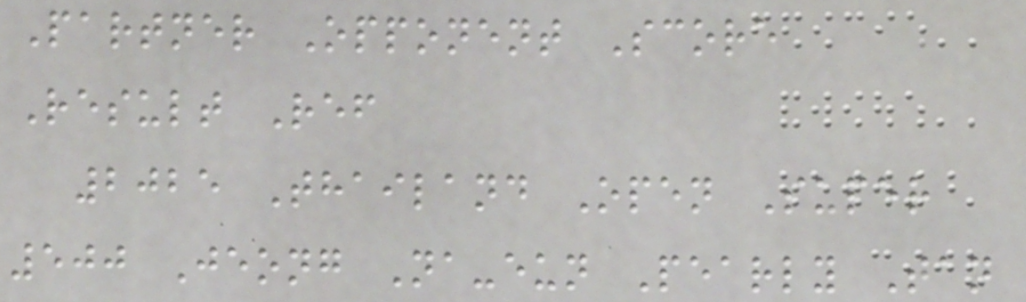Partner Opponent Score
Result Ref
2025 Thailand Open Super
500 Jeong Na-eun Pearly Tan
